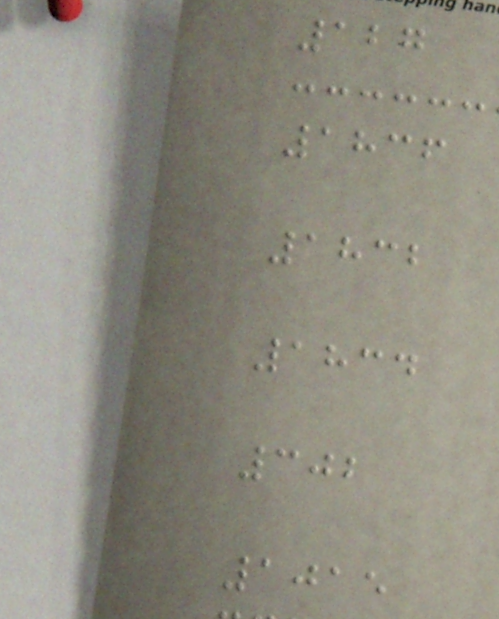127
1836
1832
1834
302
1015
